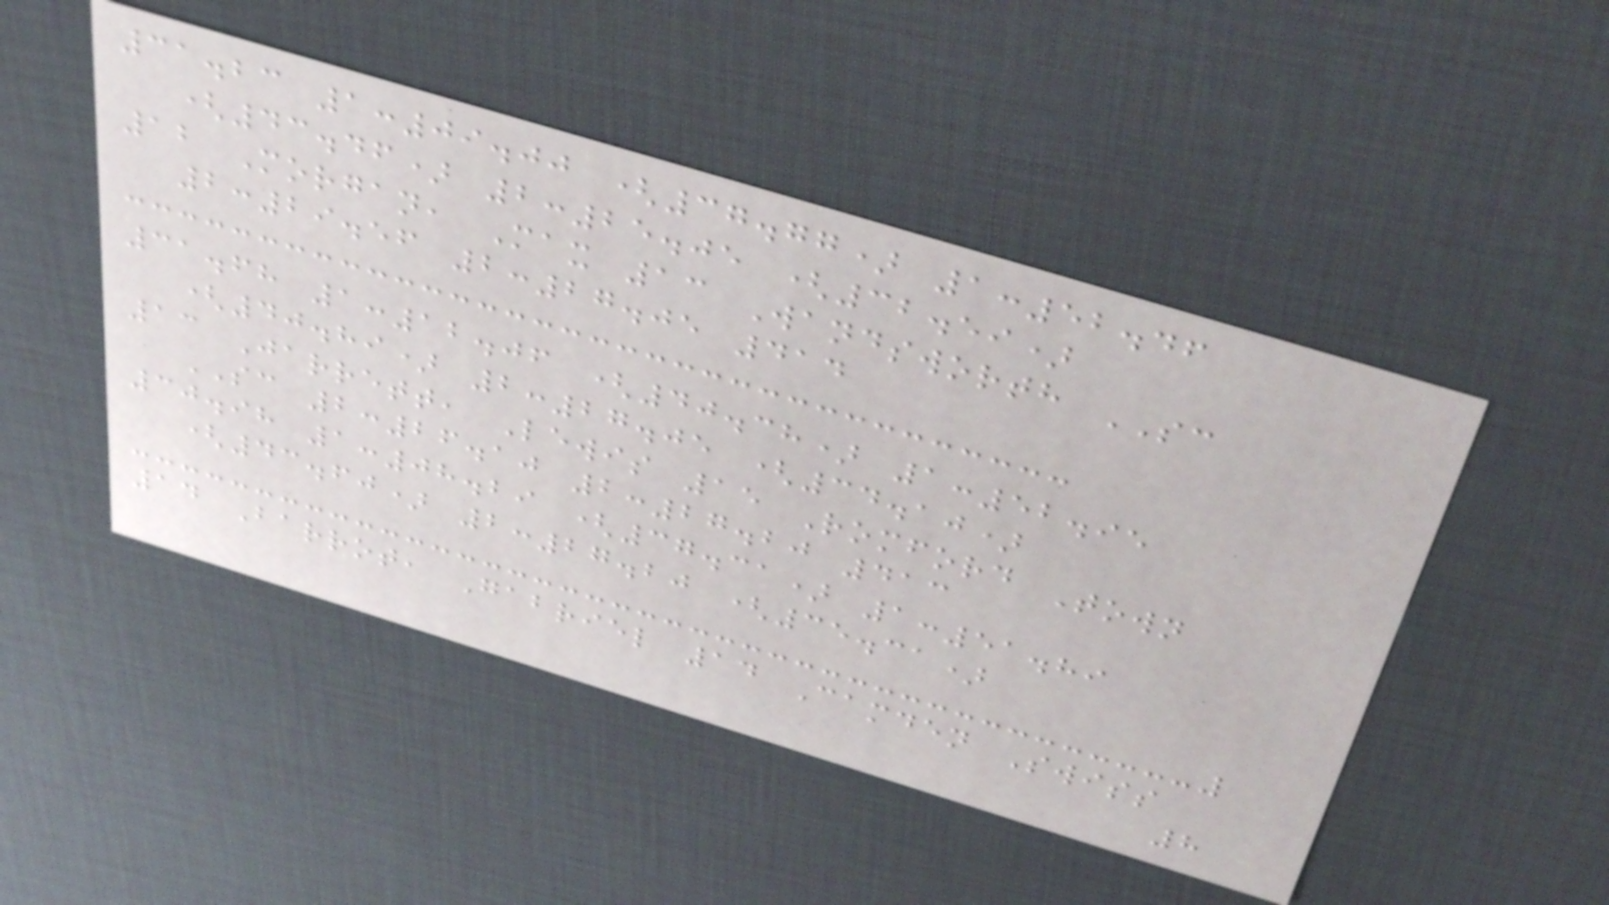31.23 1:09.00 (37.77) 1:52.46
(43.46) 2:25.05 (32.59)
12 Morgan, Max 13 Wandsworth SC
2:29.56 2:27.05 414
31.68 1:12.06 (40.38) 1:52.95
(40.89) 2:27.05 (34.10)
13 Jarrett, Lewis 15 Romford Town
SC 2:26.10 2:27.20 413
30.98 1:08.29 (37.31) 1:51.89
(43.60) 2:27.20 (35.31)
14 Barrot, Gabriel 14 Camden Swiss
8
